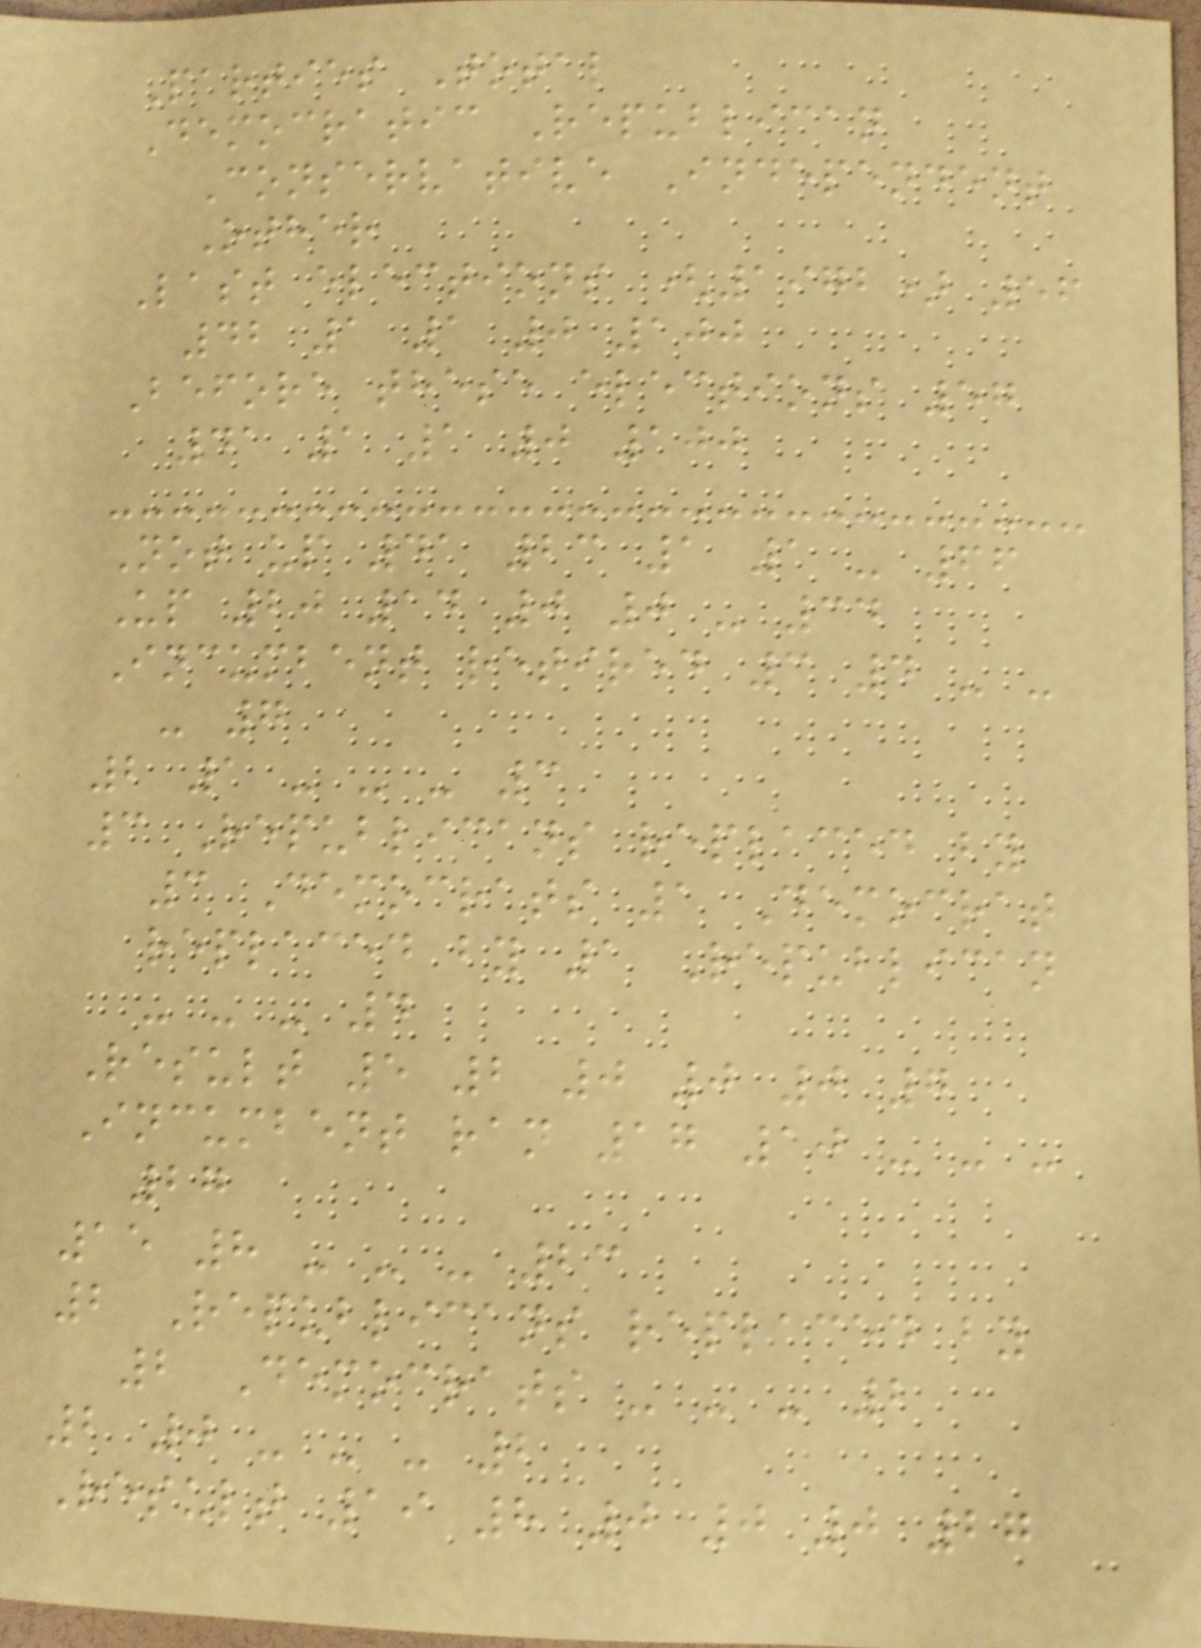Parties Total
Democratic Republican
Conservative Independent
Other
Last elections (1972) 56
42 1 1 0 100
Before these elections 57
41 1 1 0 100
Not up 41 23 1 1 - 66
Up 20 14 0 0 - 34
Incumbent retired 3 4 - -
- 7
2 1 - - - 3
3 Republicans replaced by
3 Democrats 1 Democrat
replaced by 1 Republican
- - - 4
Result 5 2 0 0 0 7
Incumbent ran 17 10 - - -
27
15 8 - - - 23
2 Republicans replaced by
2 Democrats - - - 2
2 0 - - - 2
Result 19 8 0 0 0 27
